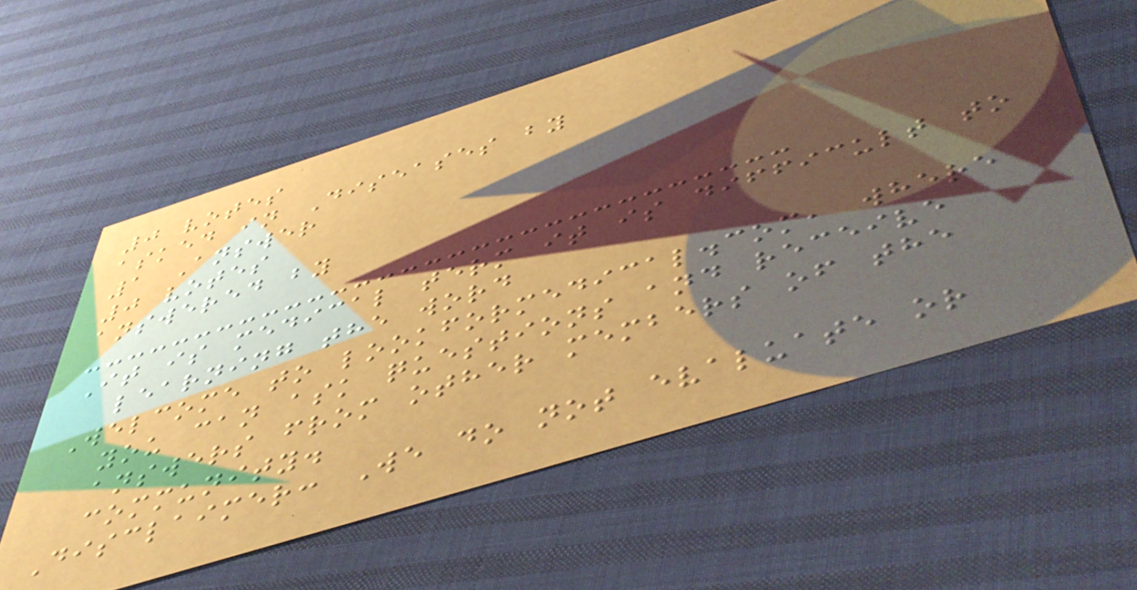0 votes
asked in Diseases by
1 Answer
0 votes
answered by
It is medical term it is difficult to
learning the word
Welcome to lookformedical.com, where
you can ask questions and receive
answers from other members of the
community.
Disclaimer: We do not evaluate or
